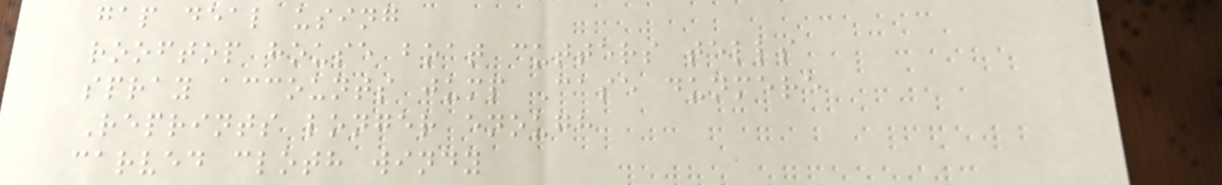gap deal using
rooftop house boat cutters tells
spray accounts jump Case dunmere
Reprints longer enough
carved cloth windy
